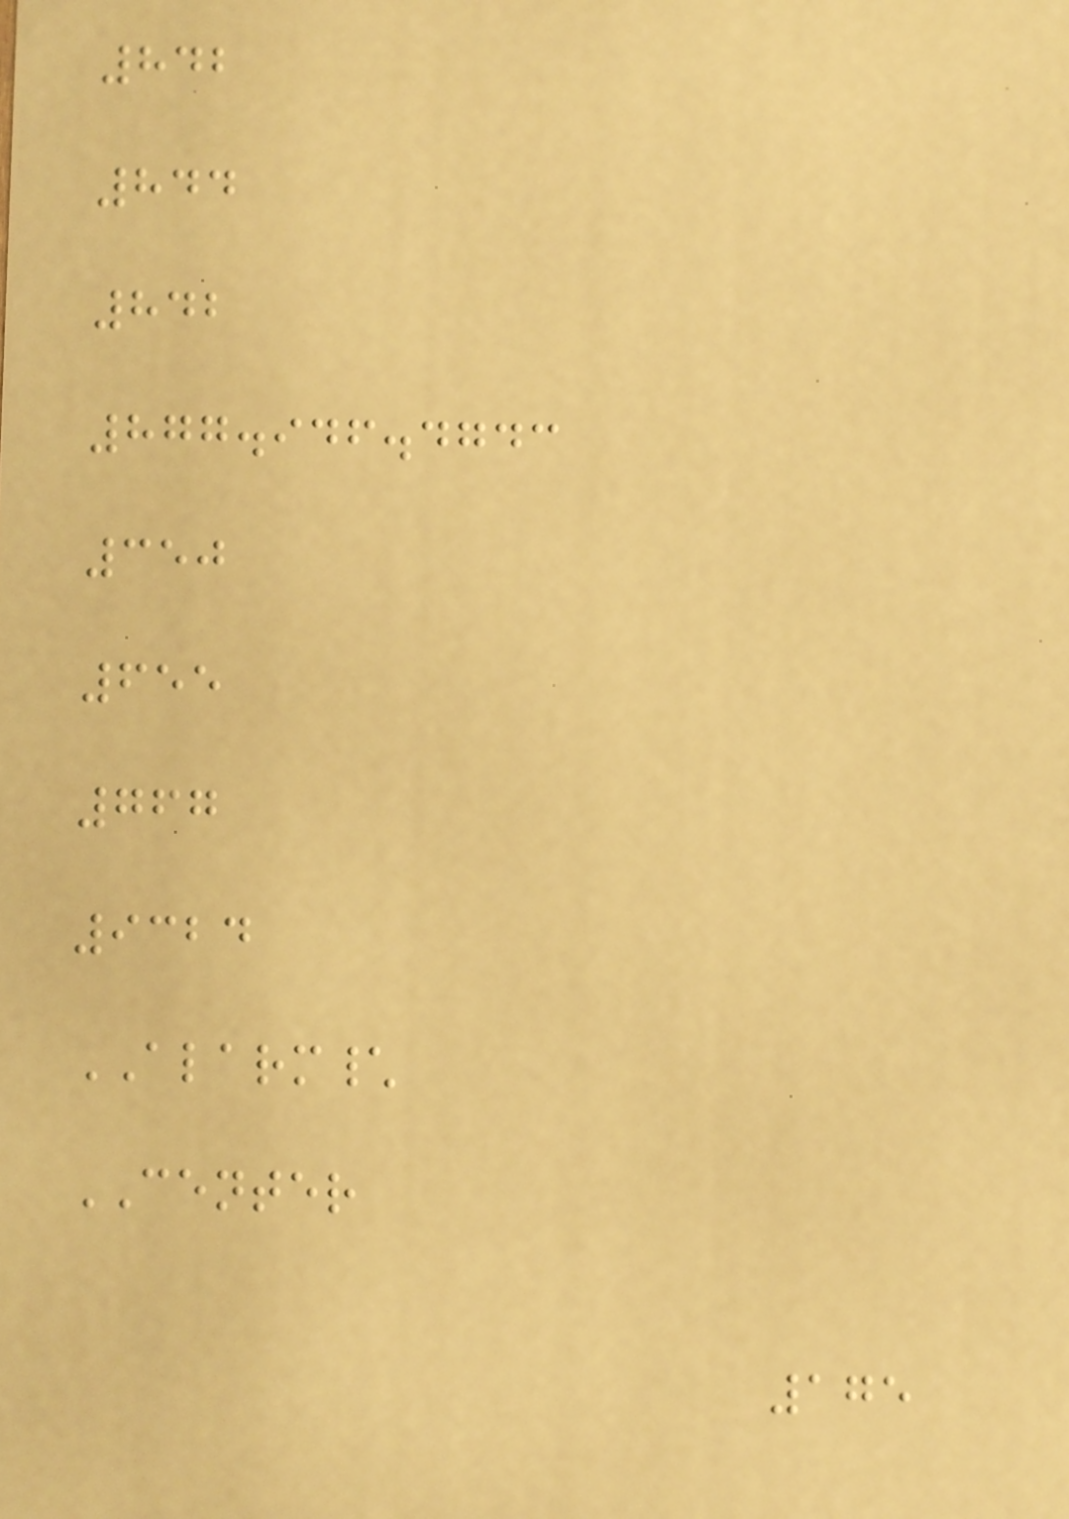842
844
842
877.946.4743
350
655
767
9324
ALARM\
CENTER
175
